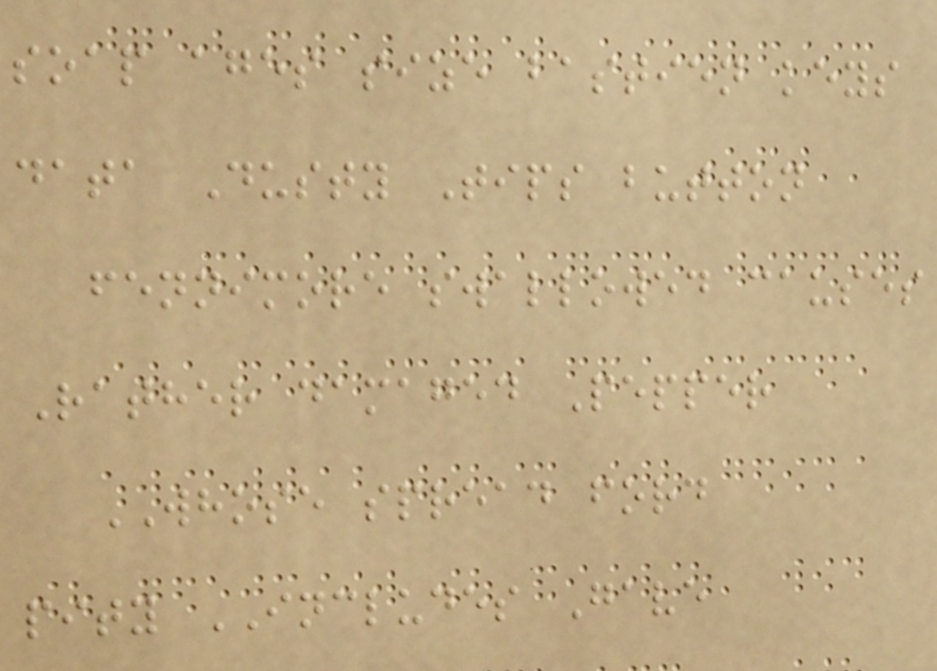soap ages size bastien keys
data Dusty Tips button
fennimore swallowed causes
Rather damaged Pepper
WHOSE spread ford
pity INCLUDES Gave
